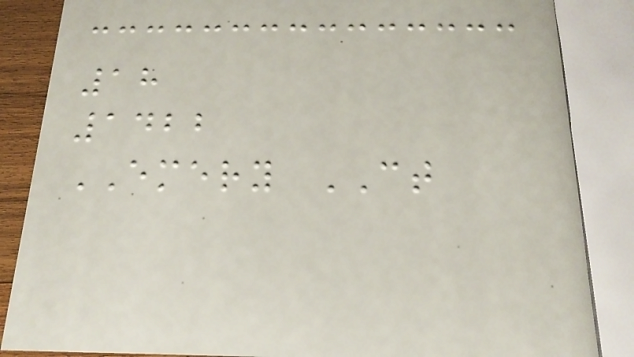18
1422
EMERY CT
